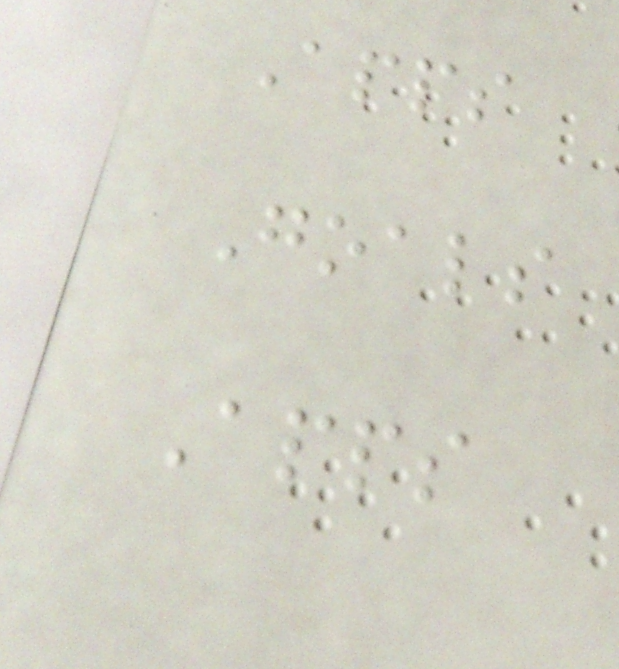Apps
Goals
Apps
